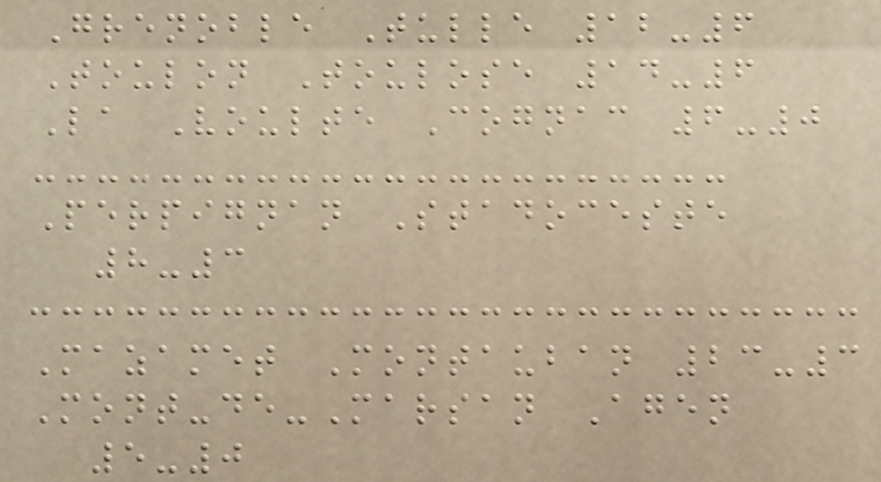Grenoble Tulle 12-6
Toulon Toulose 14-6
La Voulte Cognac 6-0
Perpignan Stadoceste
8-3
Mazamet Montauban 23-3
Mont-de-Marsan Agen
5-0
